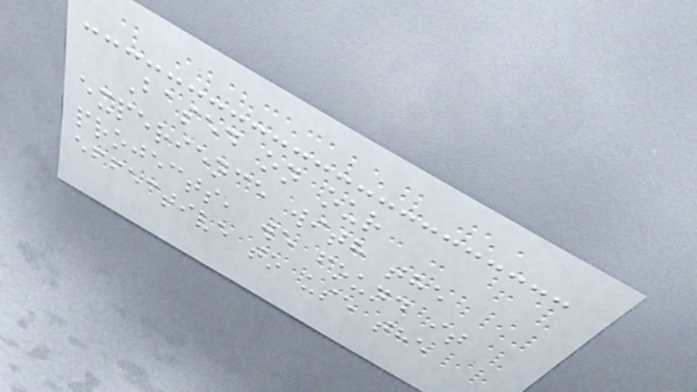Based on our
experience with the
projects, we found it
effective to use the
